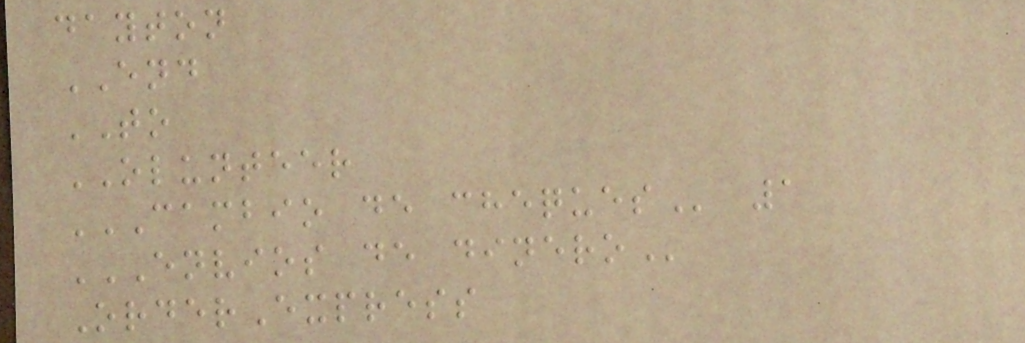dayton
END
TO
OLUNTEER
CAMBIO DE CHEQUES 1
ENVIOS DE DINERO
OrderExpress
